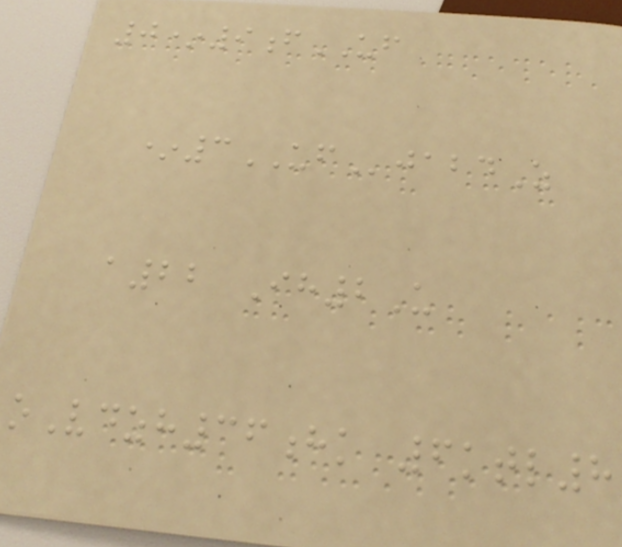0*9fUF
*3UFjabdZ
a22 Ih2U
oVdzh36hk 6ktl8
